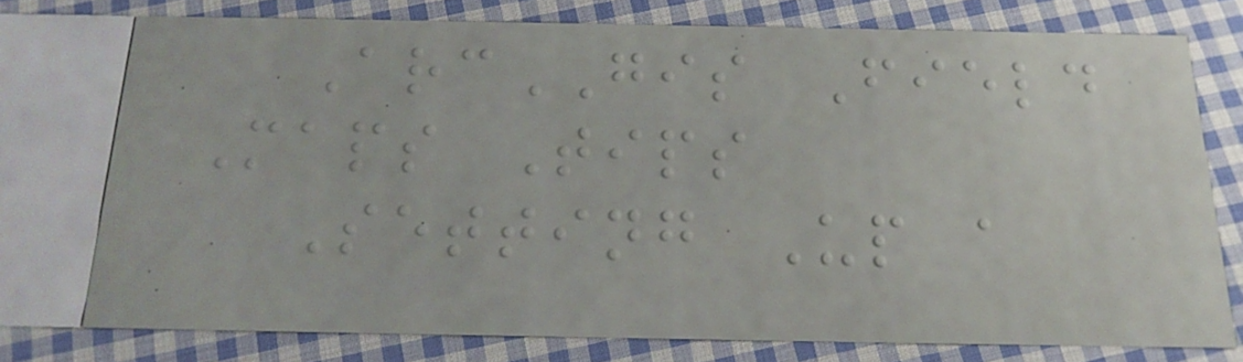ArcGIS Field
Maps Tips
Setting Up a
